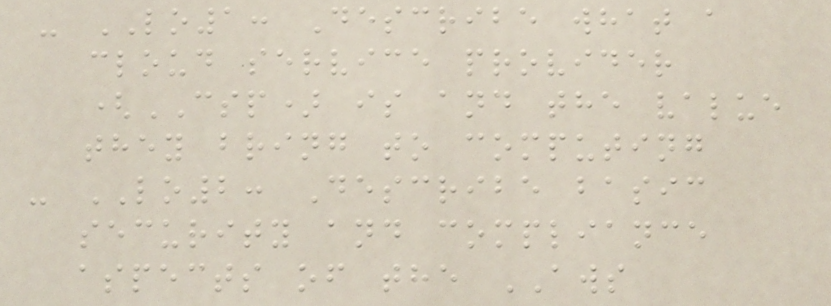- LO1: Describe what a
cloud service provider
(CSP) is and the value
they bring to computing
- LO2: Describe basic
security and compliance
aspects of the AWS
